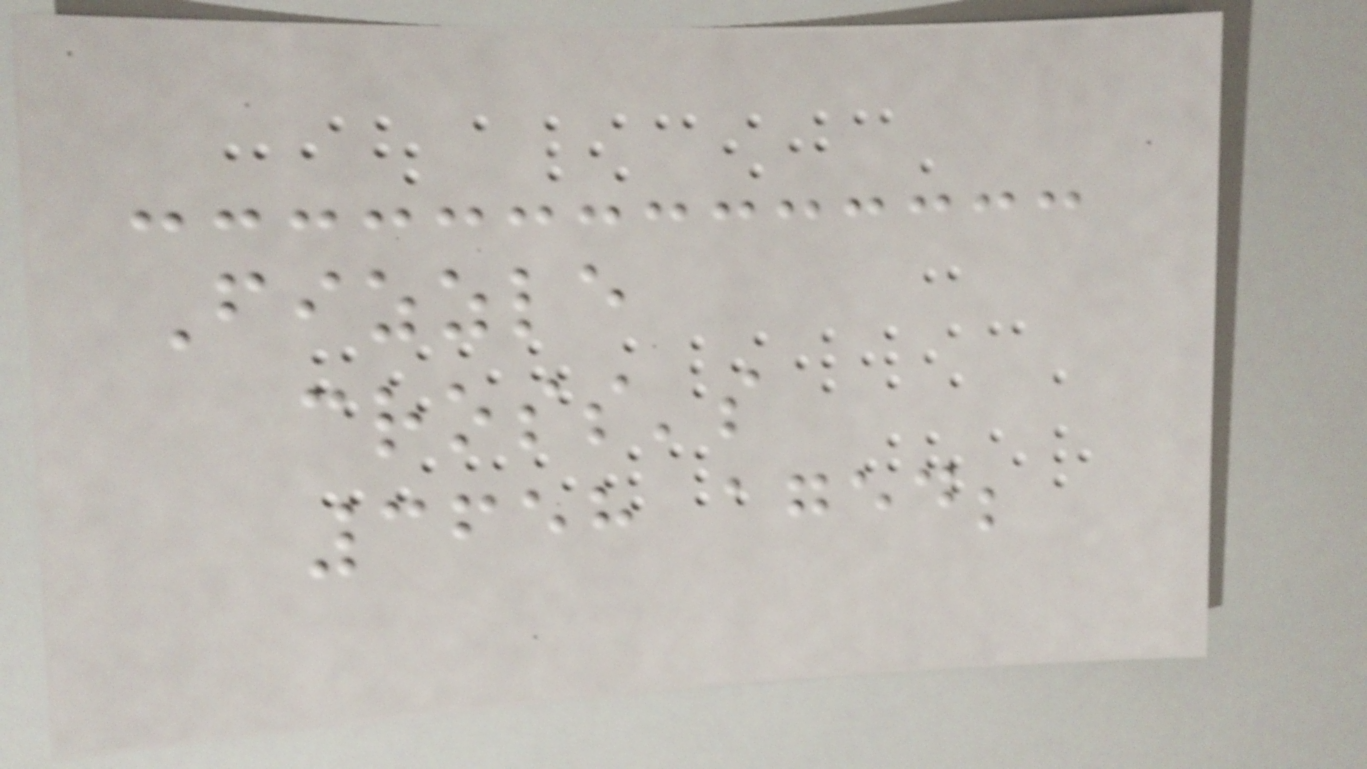Fizzle
cross's
3658 aged;
